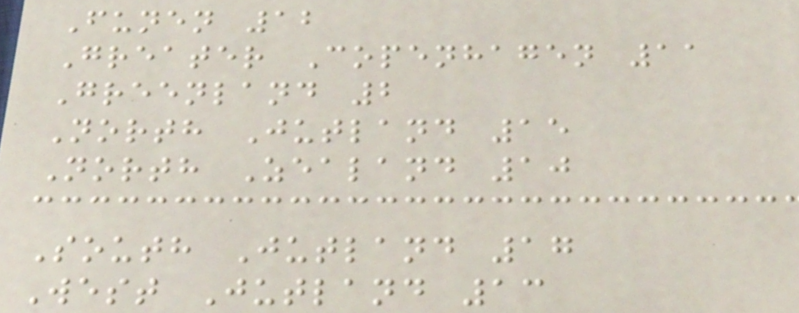Funen 12
Greater Copenhagen 11
Greenland 2
North Jutland 15
North Zealand 10
South Jutland 17
West Jutland 13
